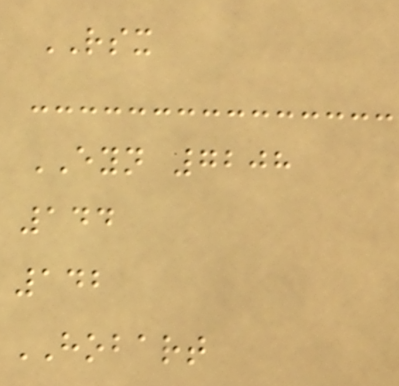RSX
EYN 7208
144
142
HOBART
